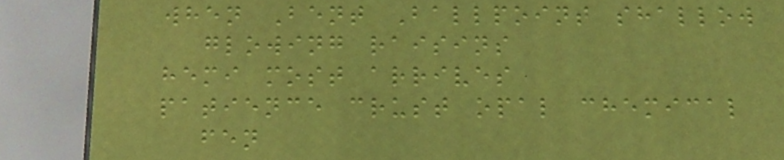when Bent Ballpoint shallow
glowing raisins
hemi most arrives
patience crust opal chemical
fen
